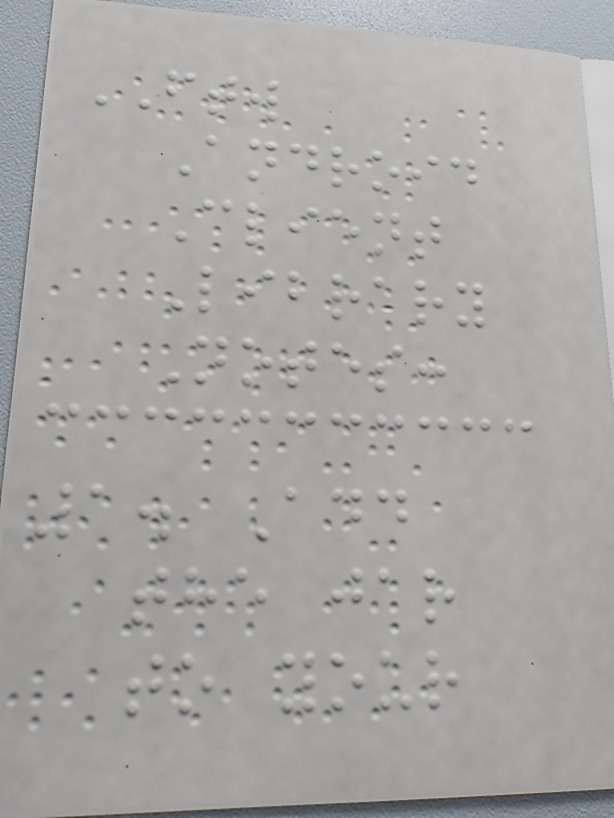FTW
Android
Client
Library
Notes:
1. Add
the jar
to your
